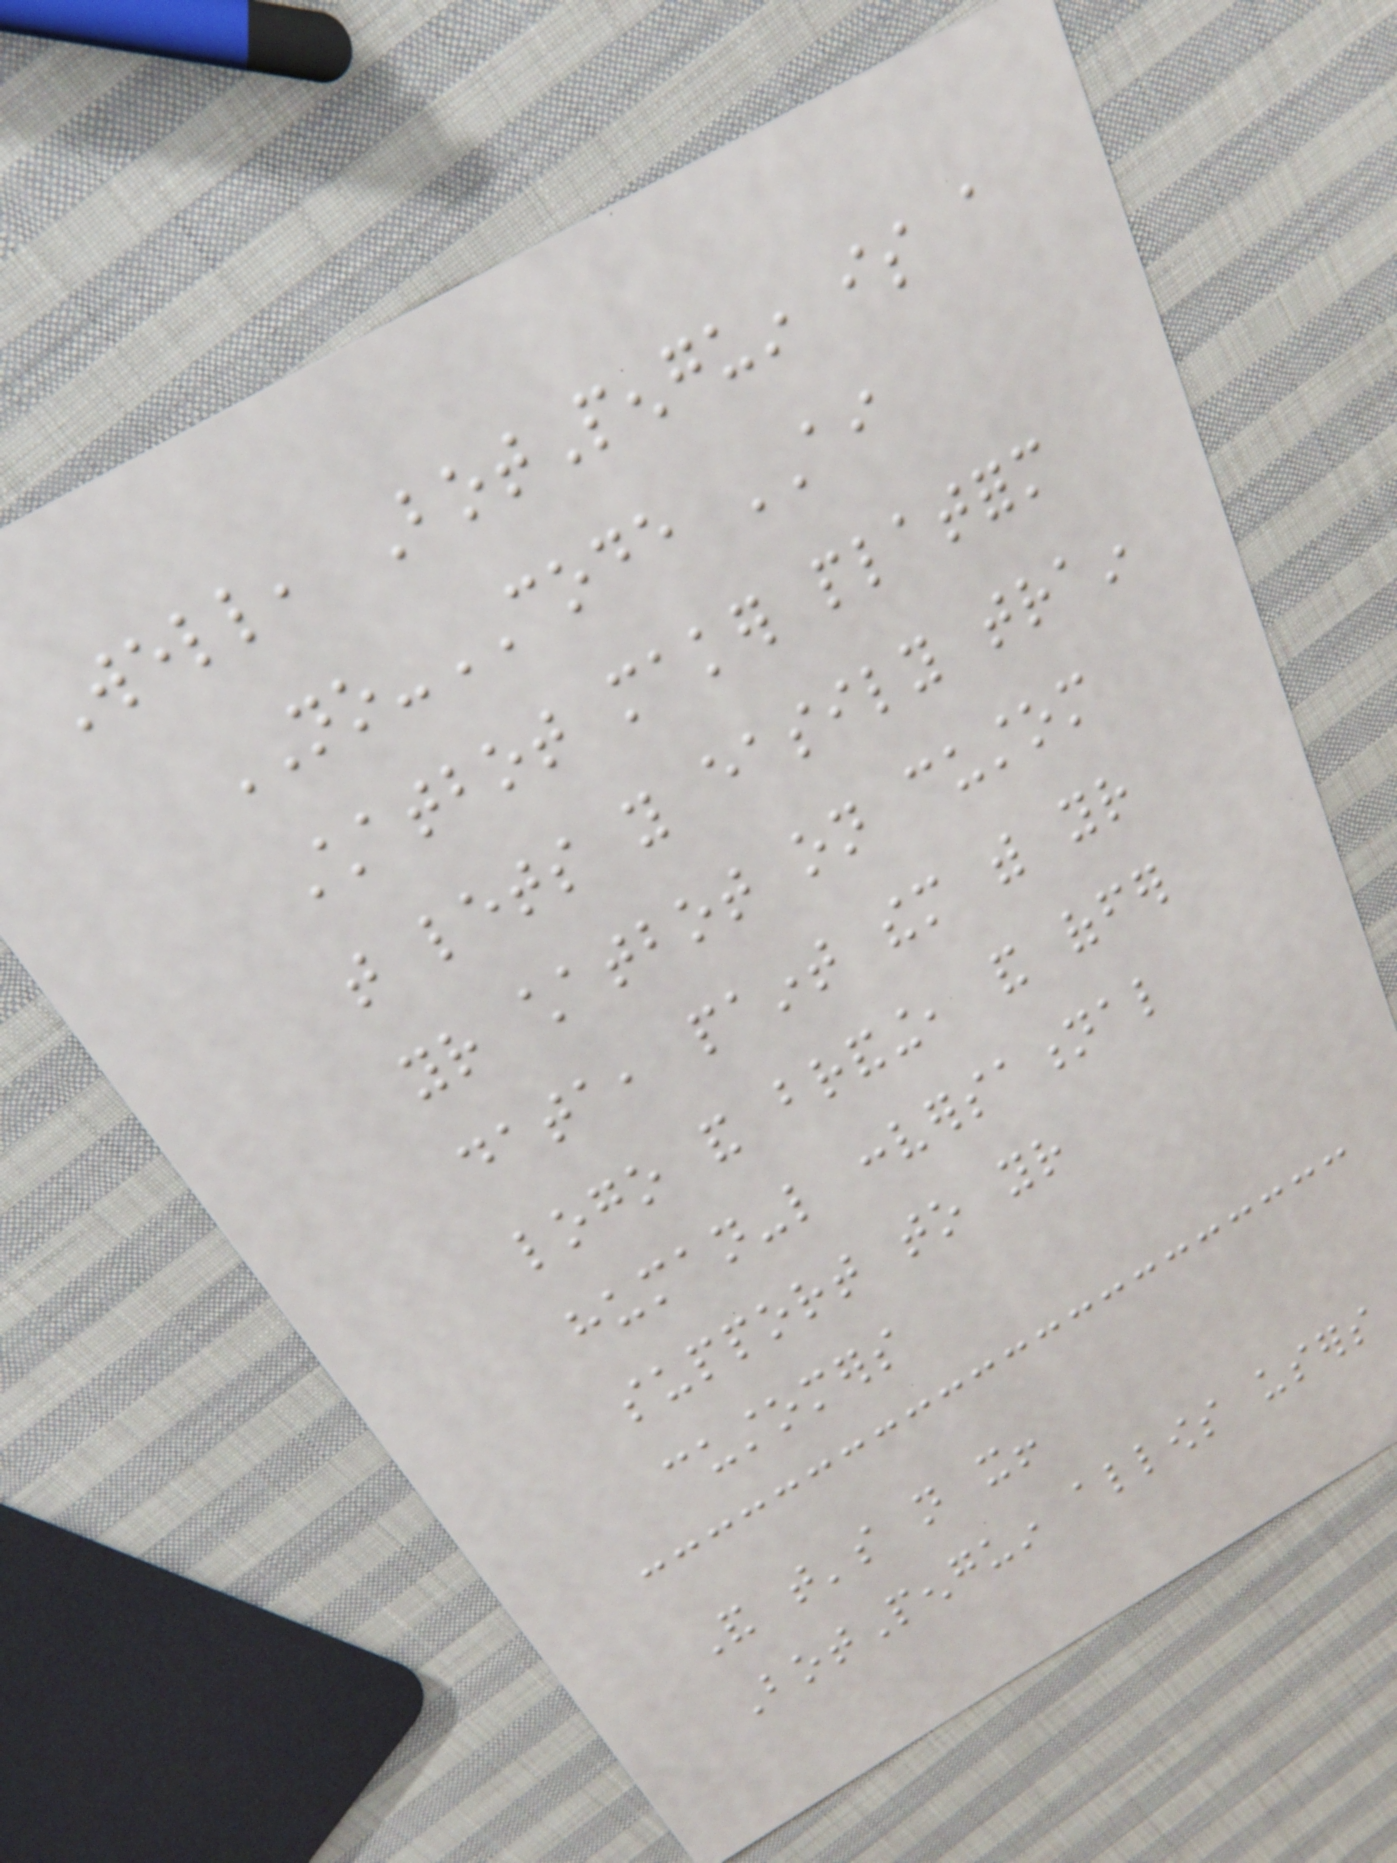Well, BotPenguin is a
NO-CODE AI
Chatbot maker platform
that lets you easily train
your chatbot on custom
data, paint them with your
logo and branding, and offer
human-like conversational
support to your
customers
And that's not it!
BotPenguin allows users
